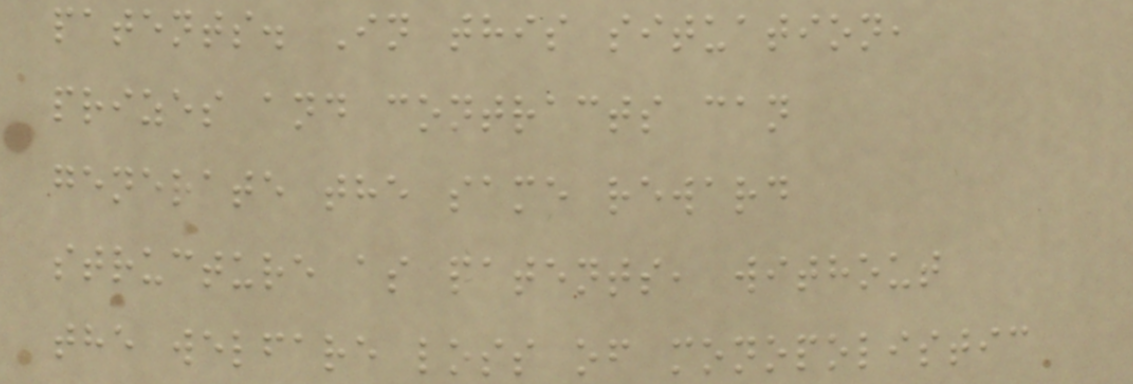patents. In this situation,
prizes and contracts can
generate the same reward
structure as patents, without
the welfare loss of monopolistic
